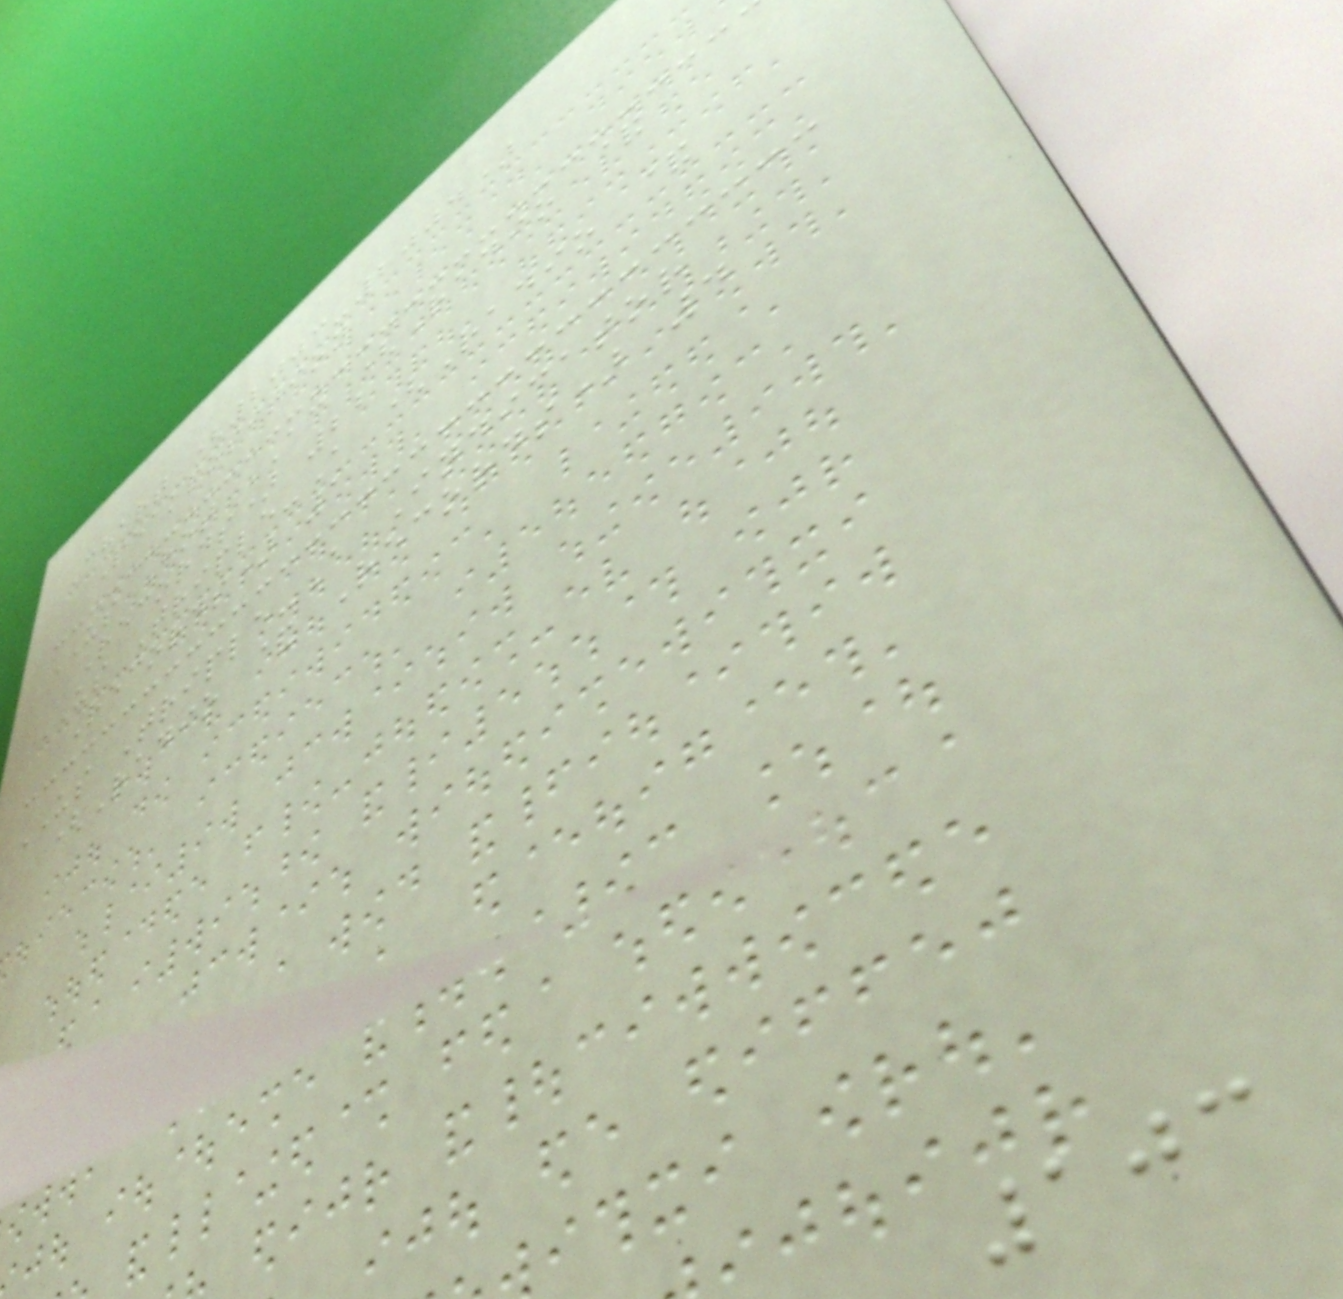Chart (2003-2004)
Peakposition
US Hot AC (Radio &
Records) 22
US Triple-A (Radio &
Records) 1
US Triple-A Indicator
(Radio & Records) 4
103
